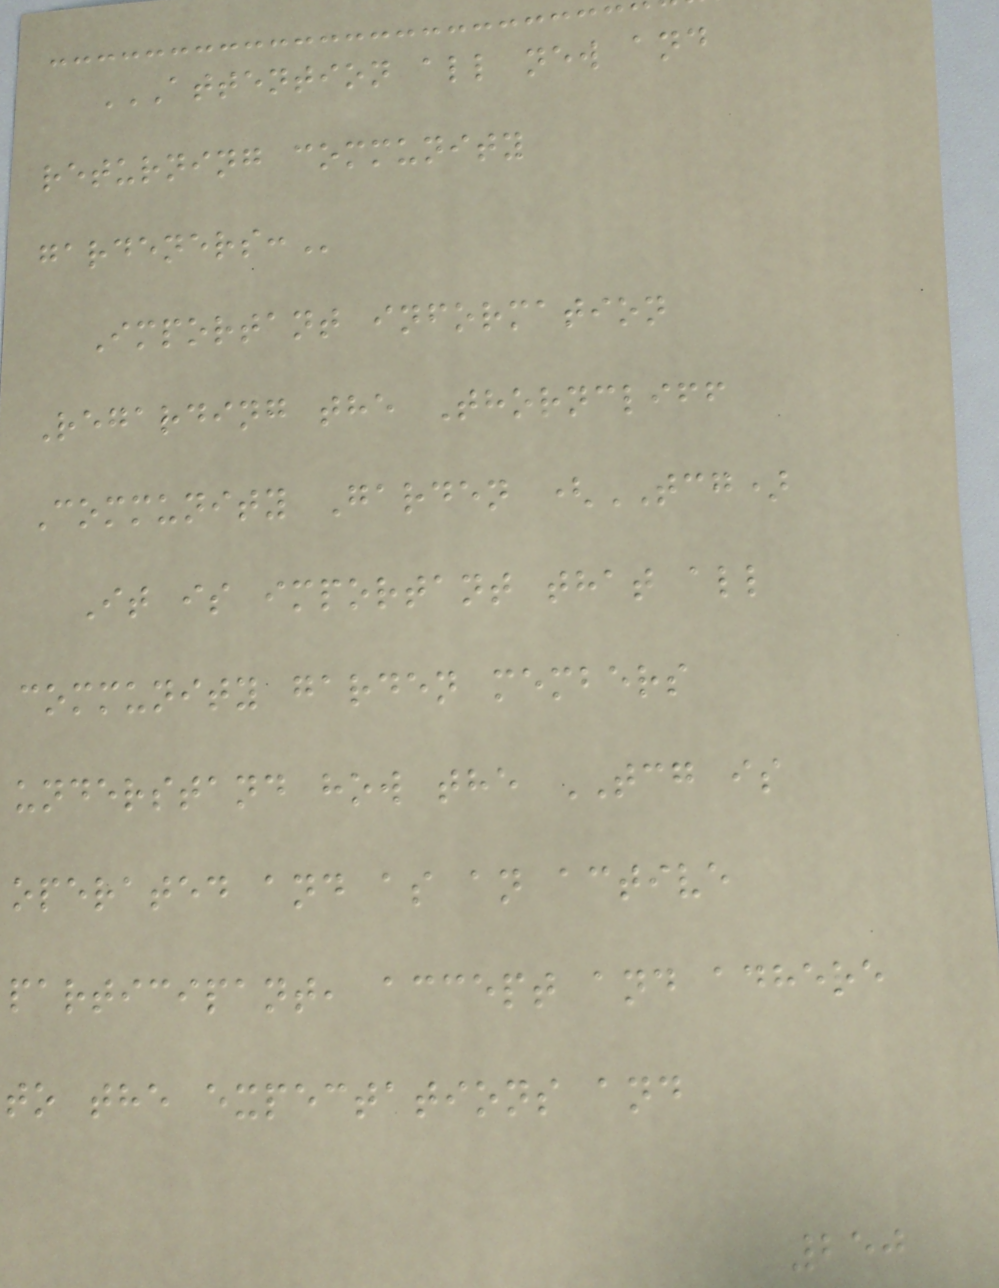ATTENTION ALL NEW AND
RETURNING COMMUNITY
GARDENERS:
Important information
Regarding the Thorncliff
Community Garden (TCG)
It is important that all
community garden members
understand how the TCG is
operated and as an active
participant, accept and adhere
to the expectations and
250
